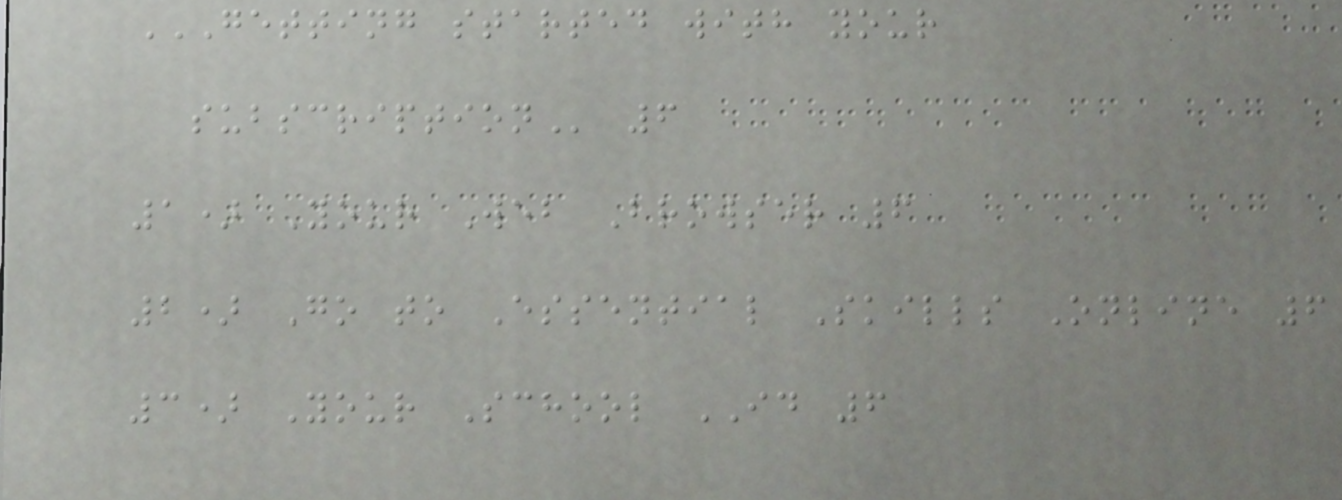GETTING STARTED WITH YOUR
SUBSCRIPTION 6
1) Your Web Browser 6
2) Go to Essential Skills Online 6
3) Your School ID 6
